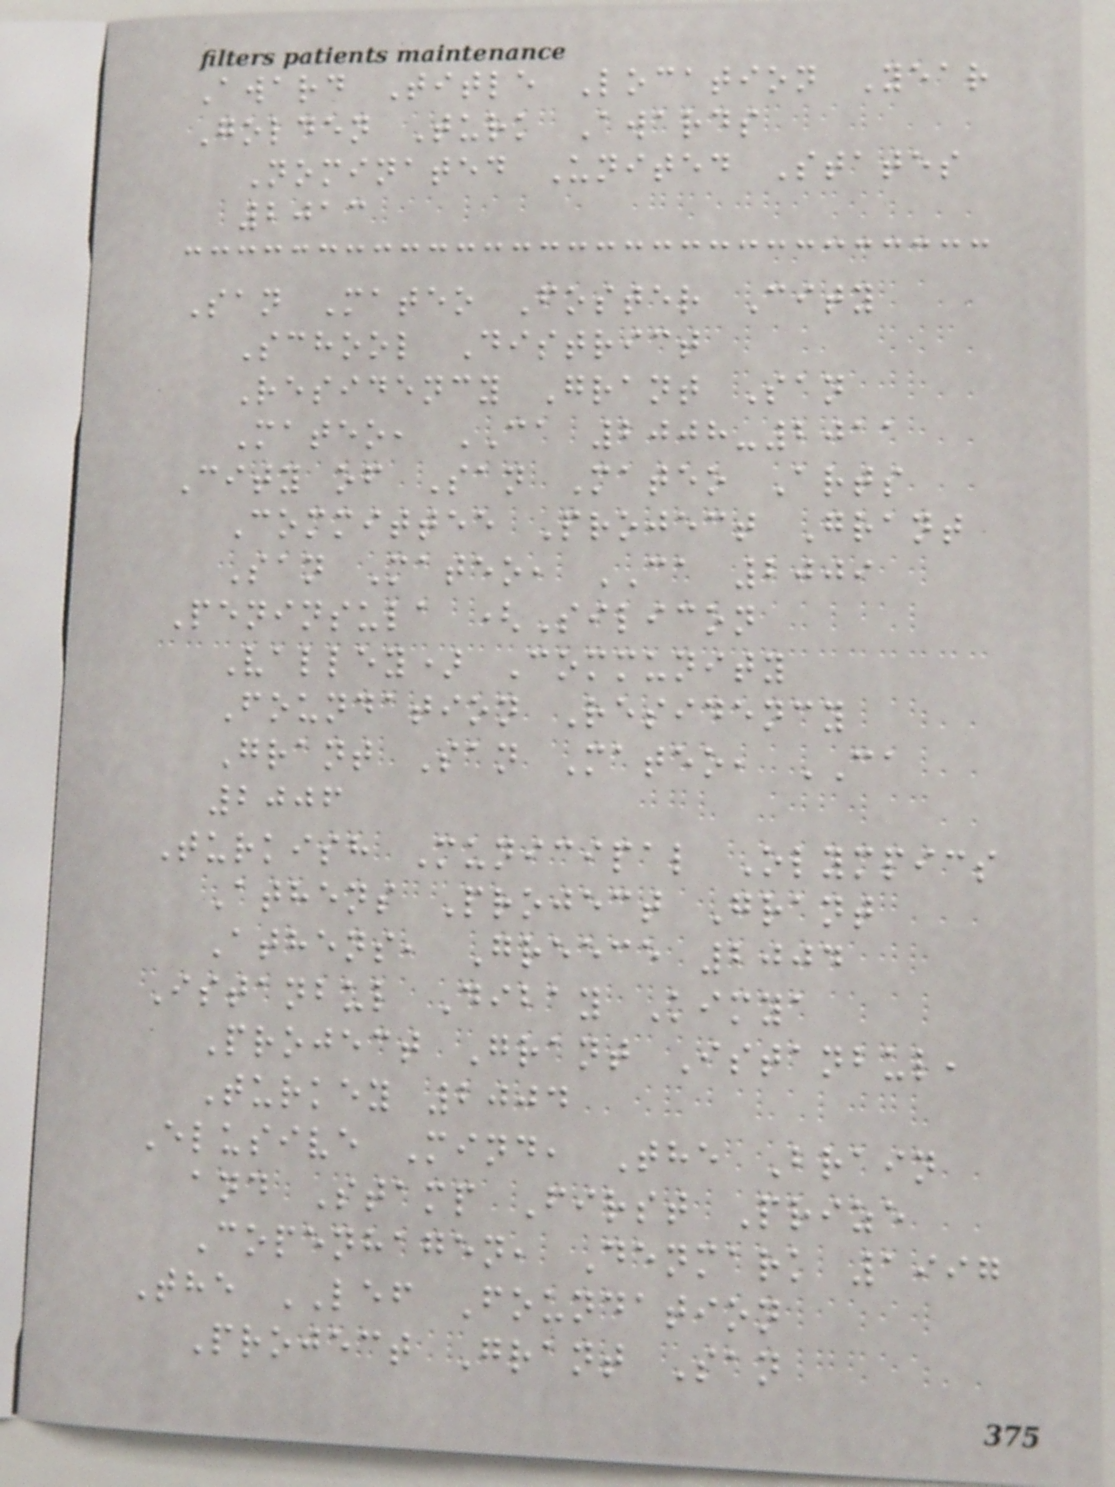Award Title Location Year
Golden Turk Awards
Nominated United States
2013
San Mateo Foster City
School District
Residency Grant San
Mateo, CA 2008-2011
City of San Mateo Arts
Committee Project Grant
San Mateo, CA 2009
Peninsula (Silicon
Valley) Community
Foundation Residency
Grant San Mateo, CA
2006
Turkish Municipal Olympics
Athens Project Grant
Athens, Greece 2004
Istanbul Dibay Kimya
Project Grant Istanbul,
Turkey 2004
Elusive Mind, The Brain
and Stamp First Prize
Copenhagen, Denmark 1997
The LEF Foundation
Project Grant San
